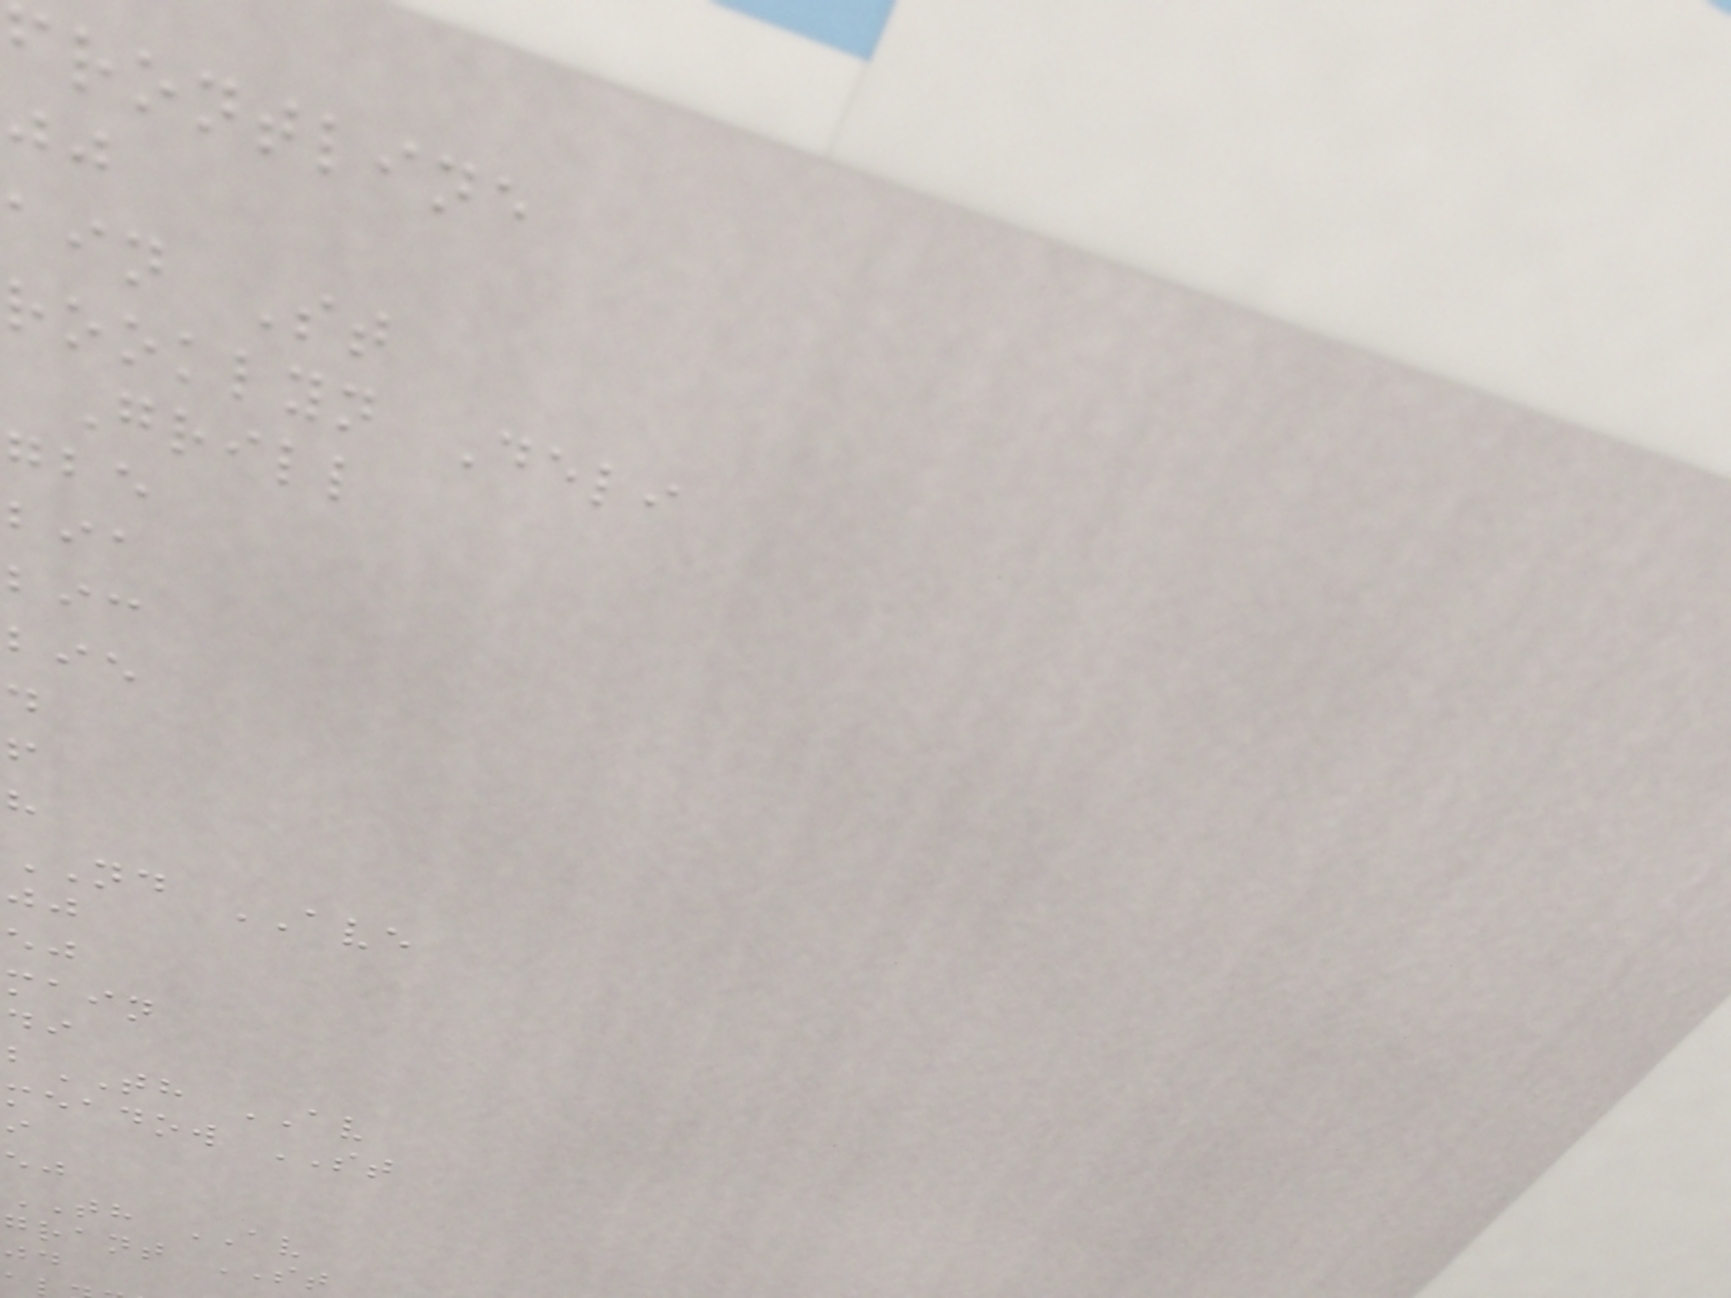frontline
ain St
rooklyn Deli
Grill
ND AVE
main
TH AV
meadow ST
TH AV
grant ST
